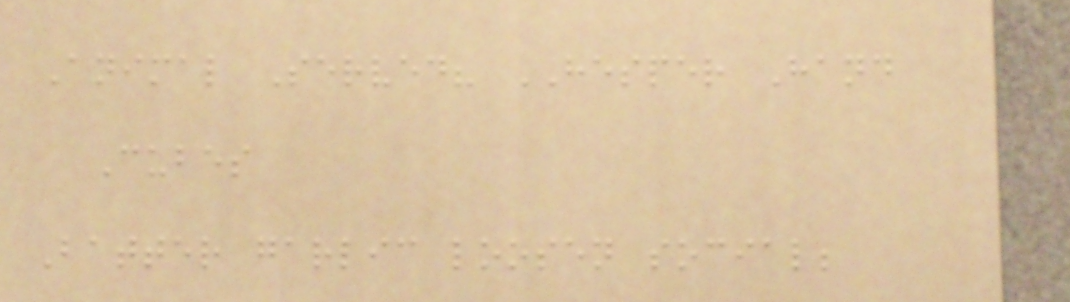Animal Served? HESPER Hand
Cubes
Batter garlic loosen social;
